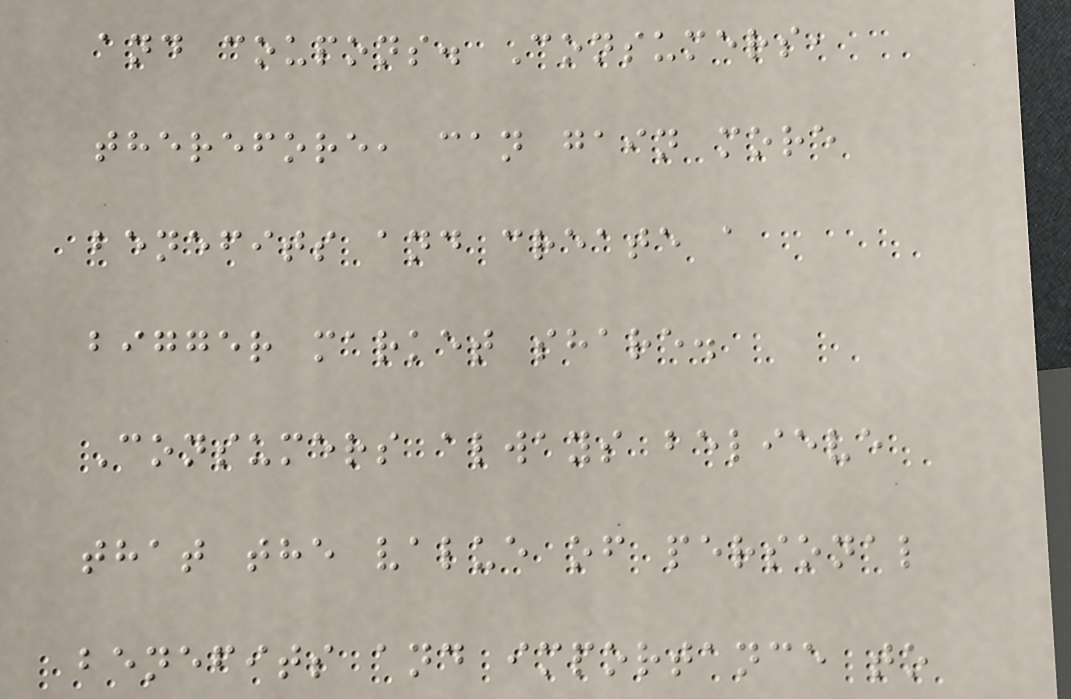and coupons. Consumers,
therefore, can gain more
benefits and create a
bigger market share.
Consumers always believe
that the value of personal
benefits and importance to
